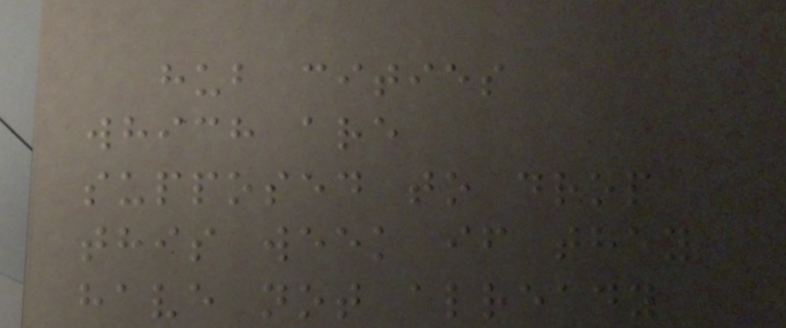hub cities
which are
supposed to drop
this week if they
have not already
